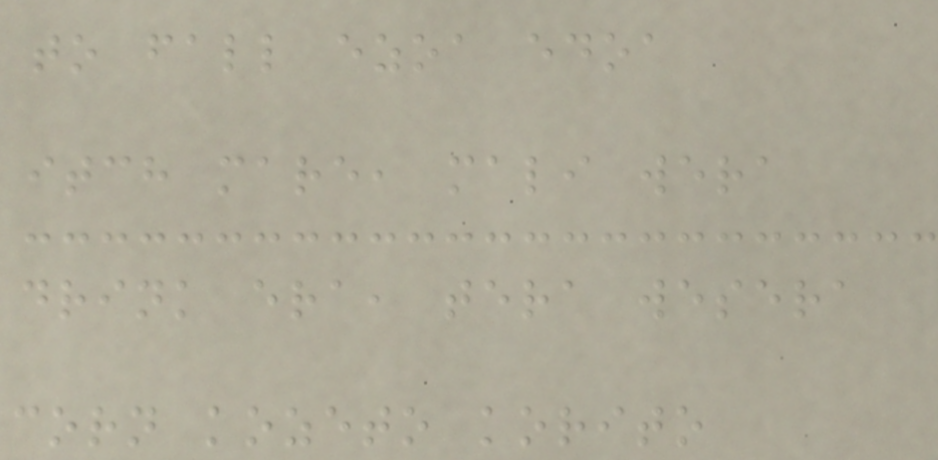to fall ezoa edoa
itch mare, mali wera
drink era, tera wesera
corn kozeto korito
